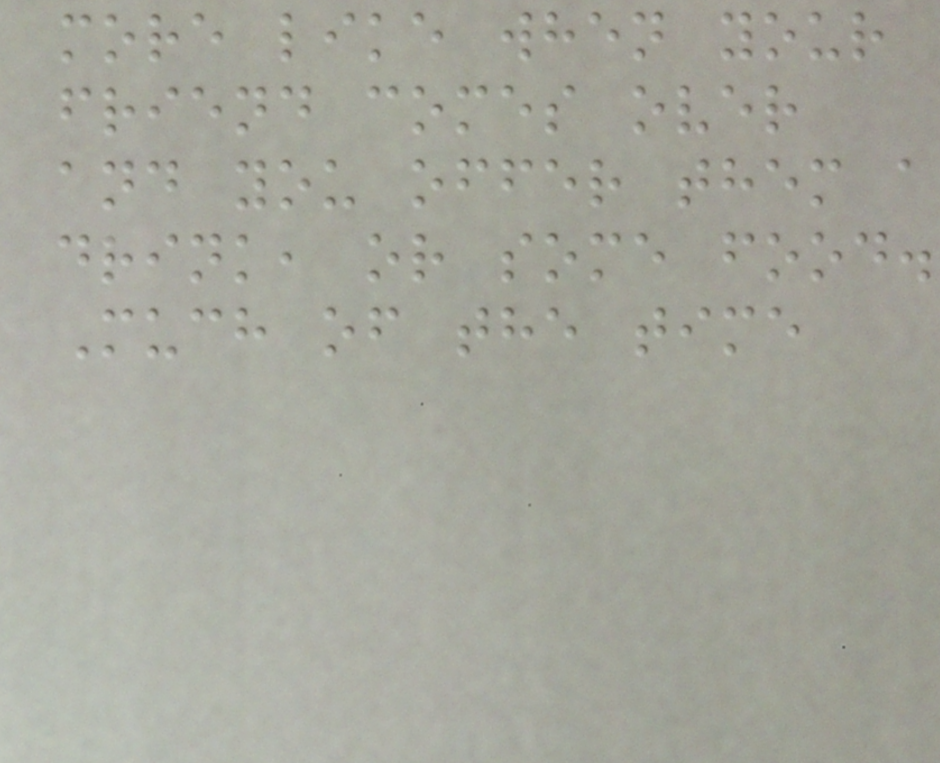more like when your
friend comes over
and you offer them a
drink, or some food.
Much of the time
